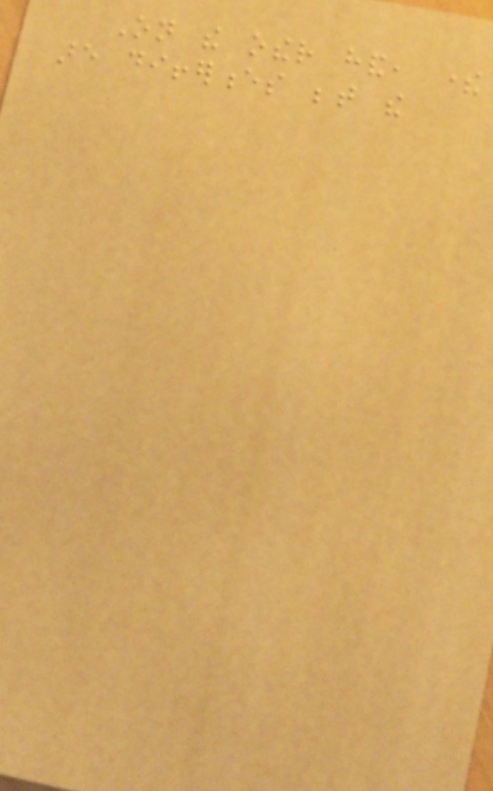On the other hand, there
are differences between the
